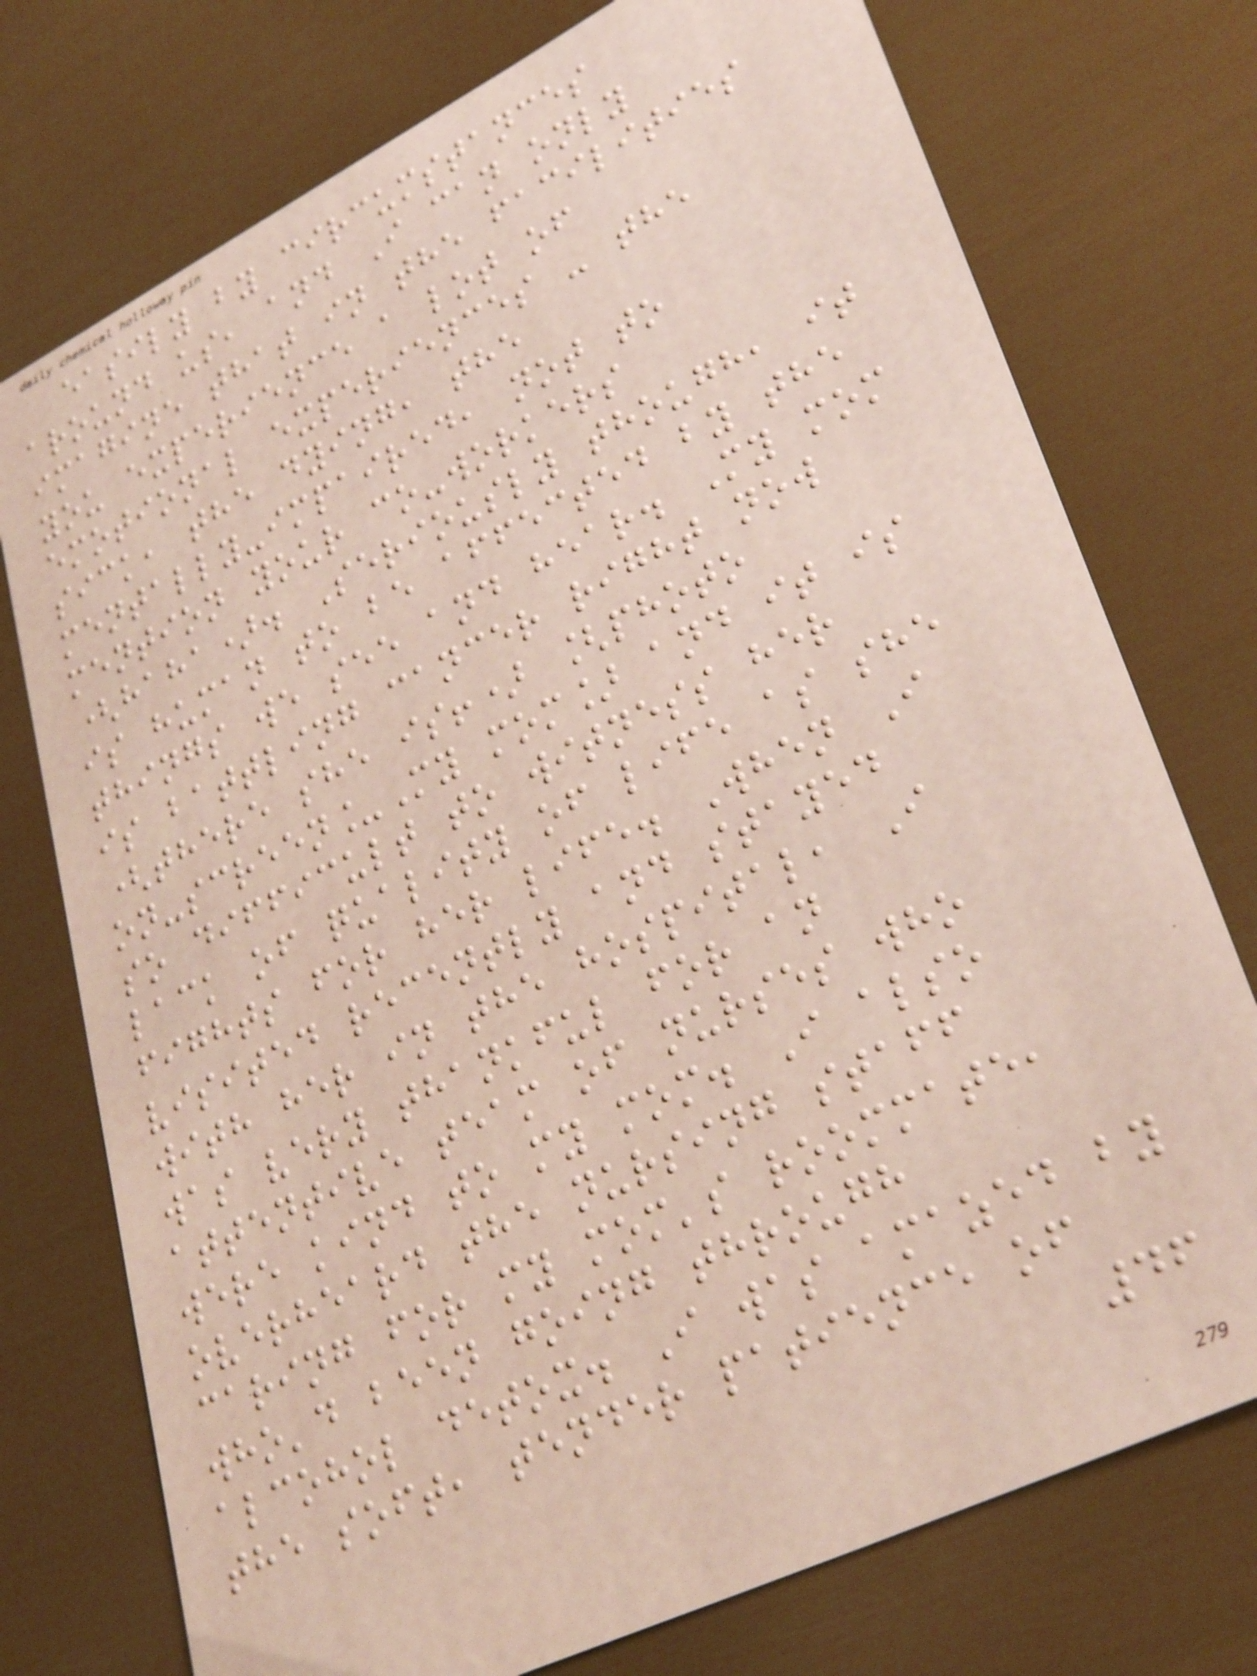easily by circumstances
around us, and I can only
imagine that in the facilities
you experience a lot of
emotional experiences - the
sick, the dying, the
mentally-impaired, not to
mention your co-workers
(haha). Seriously though, it
is human to be affected by the
things we see and hear. My mom
is battling cancer right now
(there she is!) [photo
on-screen_My mom] and it is
so difficult to witness her
lack of quality of life as she
fights for her life. When I
visited recently and stayed
with her in the hospital, I
was very thankful for an
attentive team of nurses who
were kind to my mom. I also
overheard the nursing staff
caring for my mom's roommate,
who'd been going through
alcohol detox. I was amazed by
the soft, tender patience of
46
